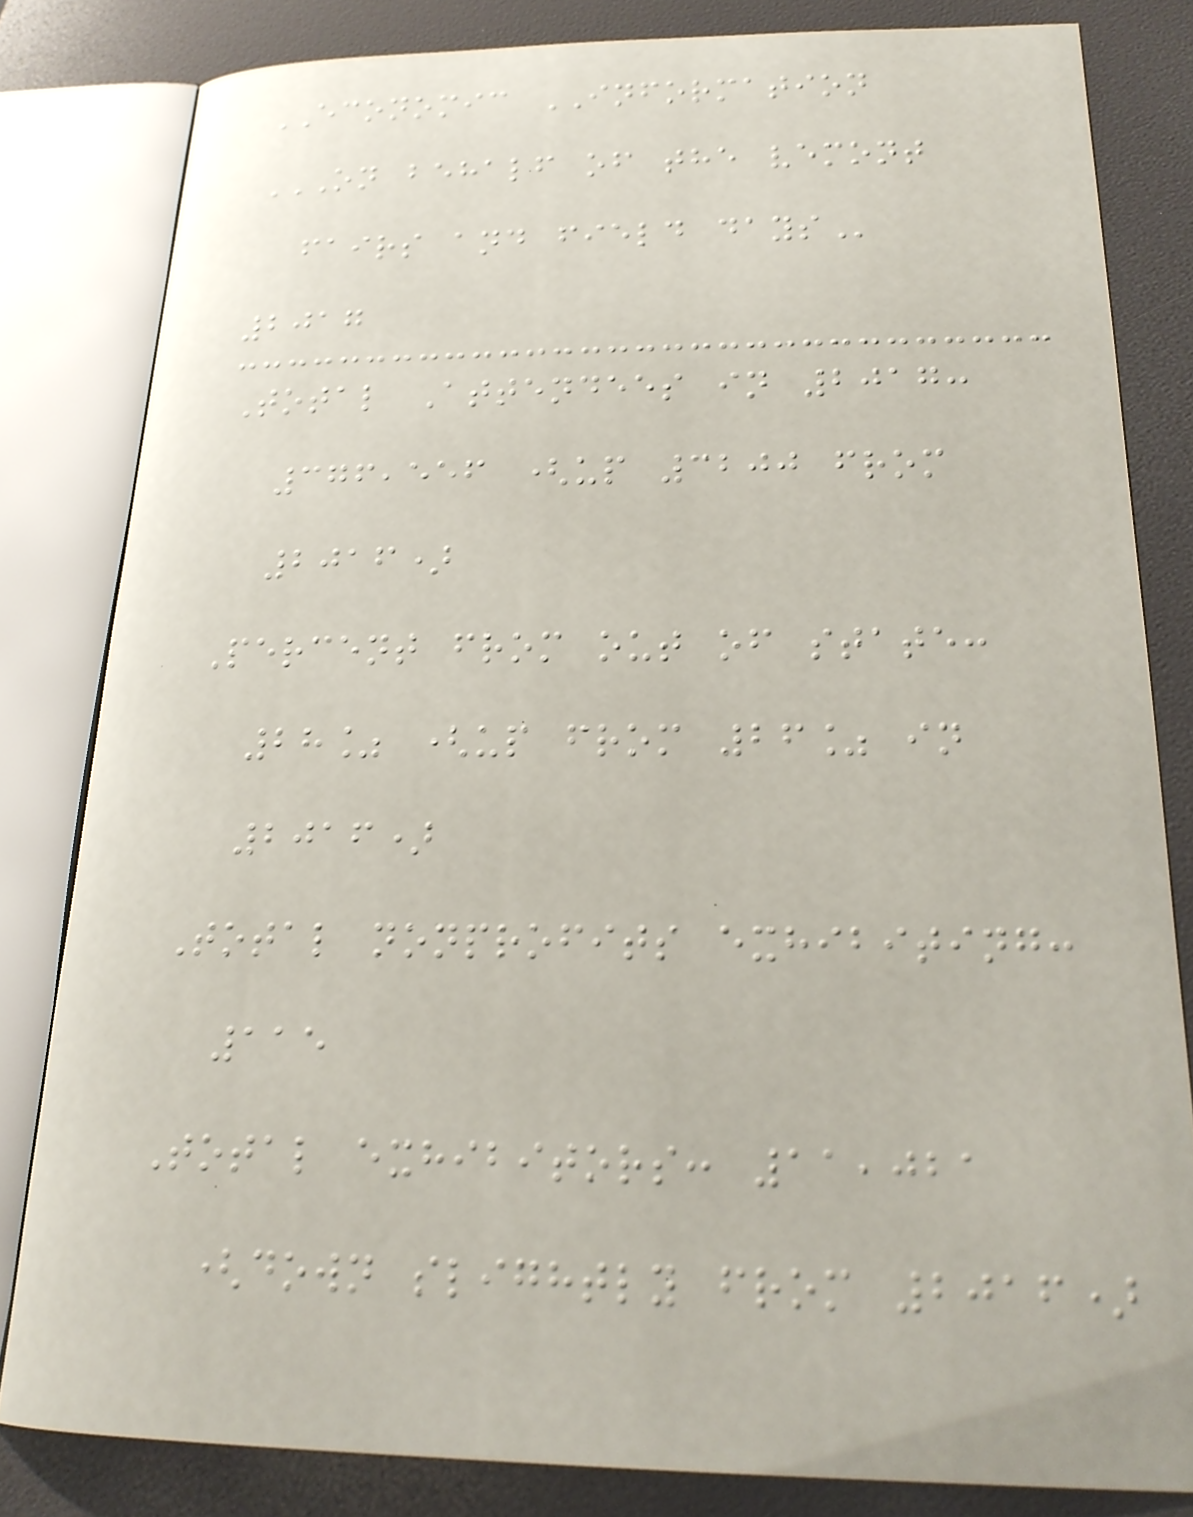ECONOMIC INFORMATION
ON BEHALF OF THE VEMONT
FAIRS AND FIELD DAYS
2017
Total Attendees in 2017:
376,556 (up 3200 from
2016)
Percent from out of state:
28% (up from 26% in
2016)
Total nonprofits exhibiting:
115
Total exhibitors: 11,021
(down slightly from 2016)
